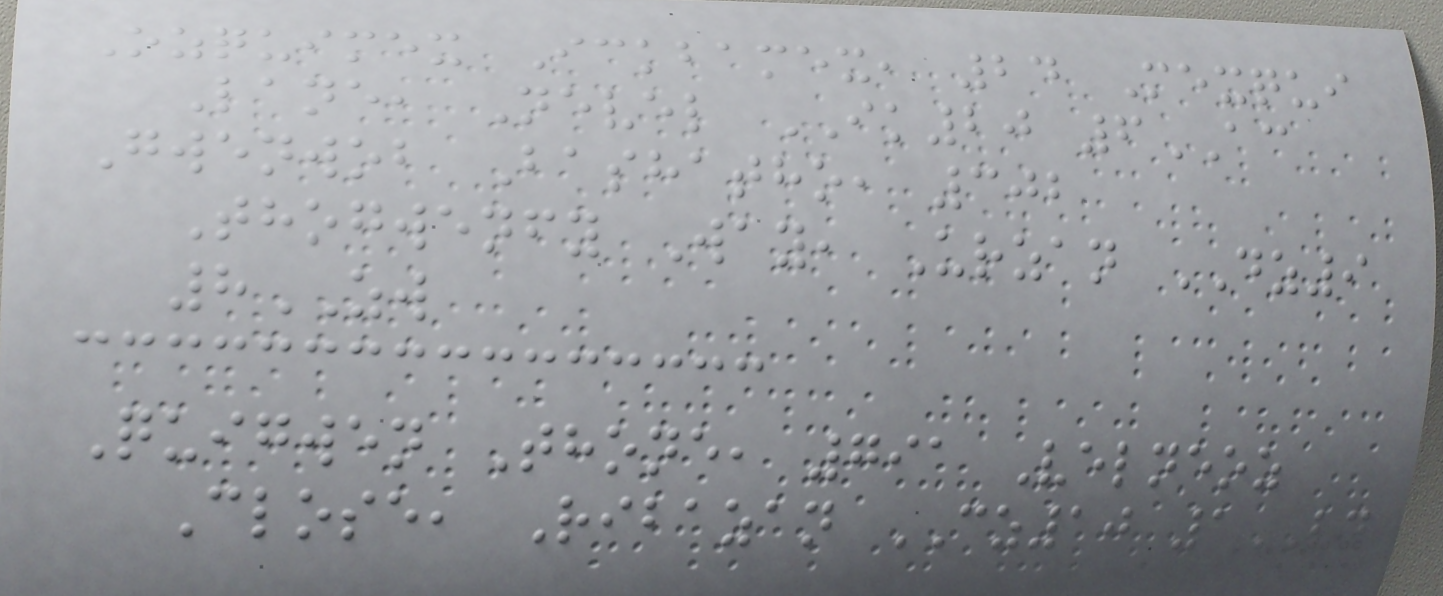Ozquimex Ickbamex, 24 Mexqui
Lane, Nevel IK20 6AC
Gwenwob Bashatho, 302
Thogwenfy Way, Urzan DZ9
8ZW
Quigwen Thone, 791 Velneoz
Close, Ribazan CZ10 1VY
